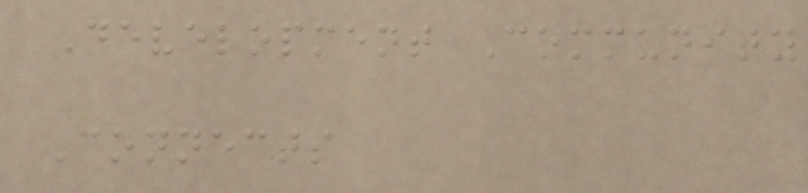Development Community
Connects
